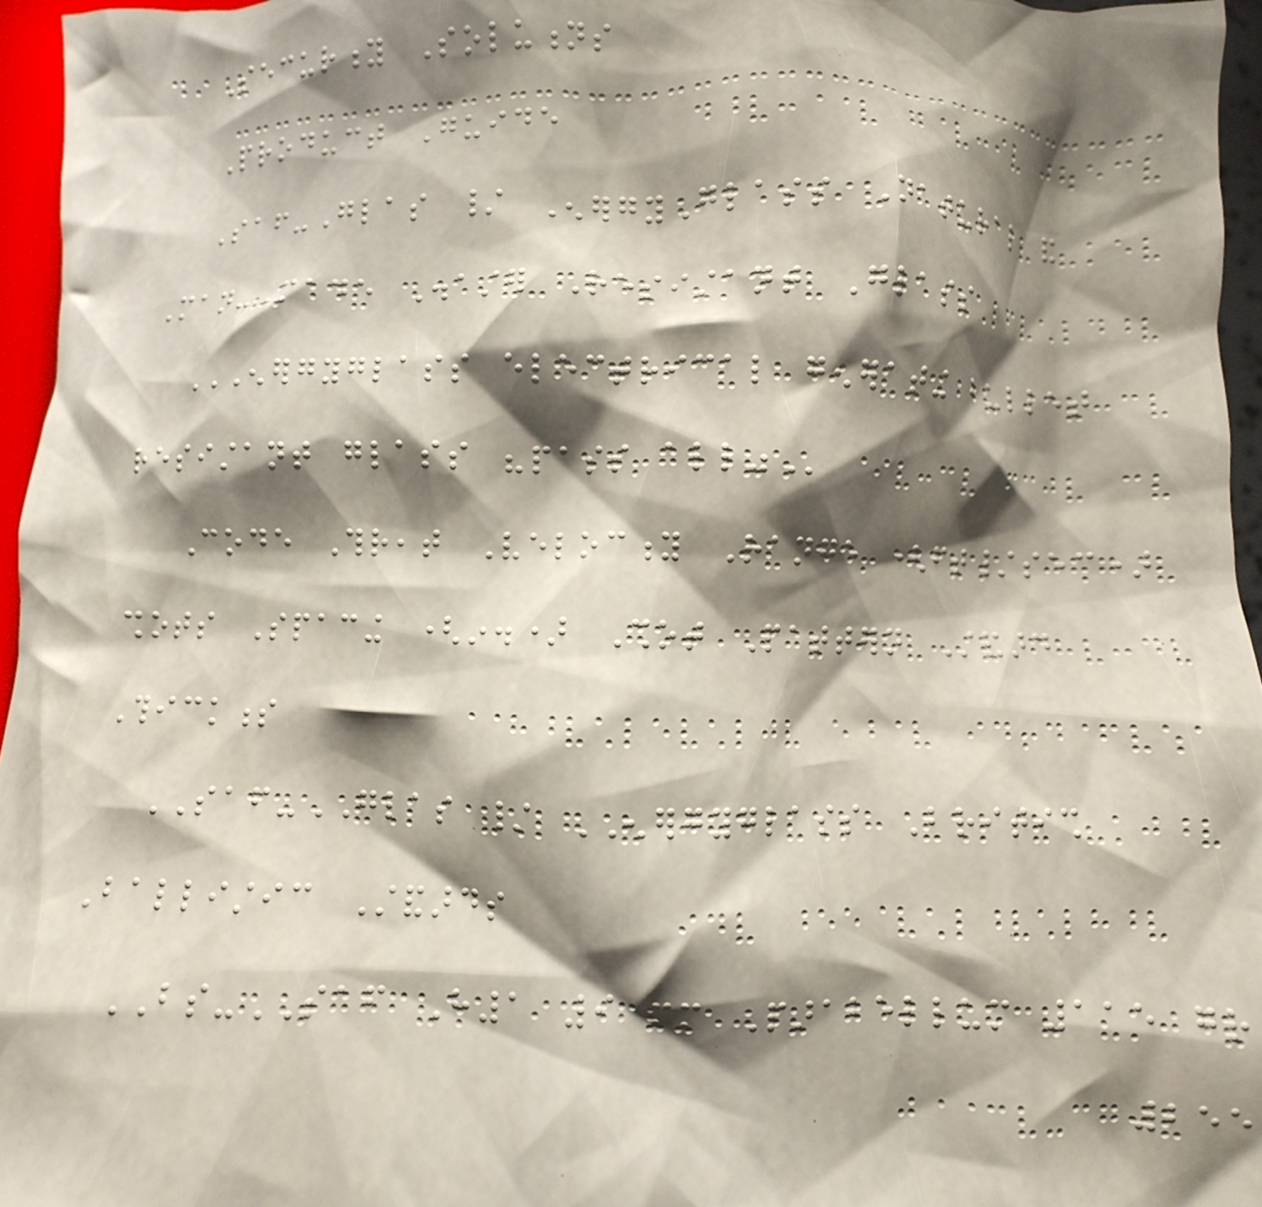Security Solutions
Product Guide
Saf-Glas / EnergyGlass Natural and
Man-Made Disaster Resistant Glass
ENERGYGLASS ELECTRICAL GENERATING BULLET
RESISTANT GLASS "PASS ALL"
Code Threat Velocity Range (ft/sec)
shots Spacing (in.) Shot Pattern Standard
Thickness
SAF-GLAS / ENERGYGLASS British
Ballistic Standards
BS-SAF H1 9 mm Parabellum 115 gr
255
